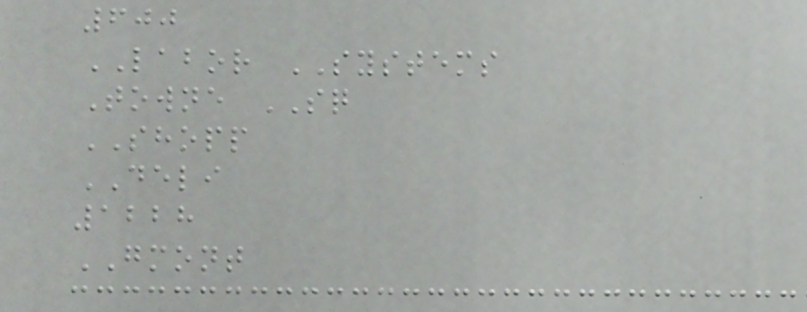600
LABOR SYSTEMS
Towne SQ
SHOPP
DELI
1228
GMONT
